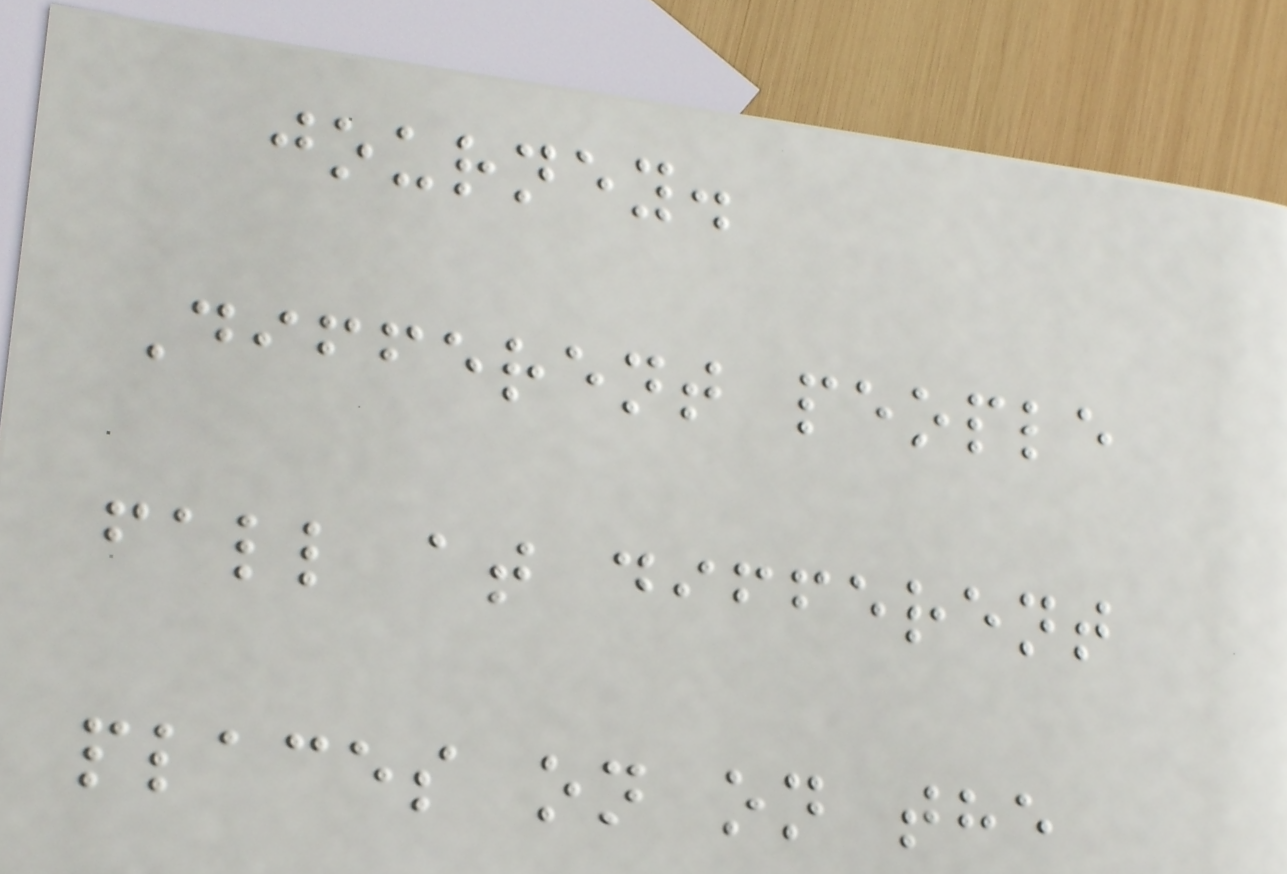journey.
Different people
fall at different
places on on the
